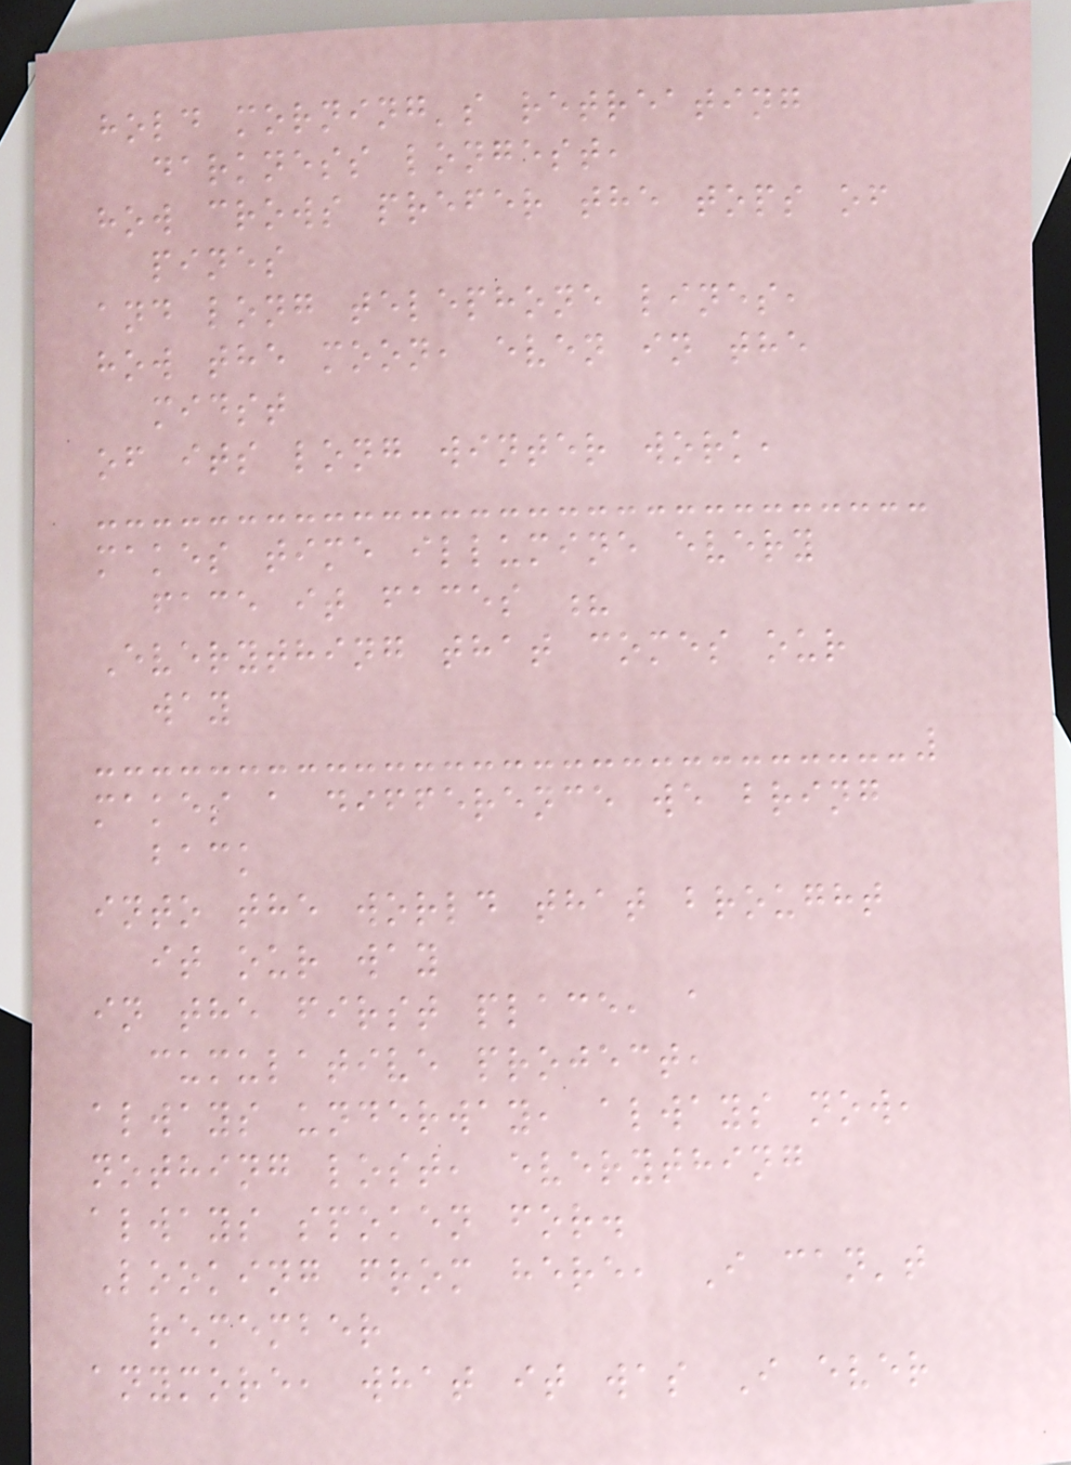hold morning's retreating
darkness longest,
how crows prefer the tops of
pines
and long telephone lines,
how the moon, even in the
midst
of its long winter work,
makes time illumine every
face it faces ?
Everything that comes our
way
makes a difference we bring
back
into the world that brought
it our way
in the first place, a
cumulative project,
always underway, always now,
nothing lost, everything
always spoken for.
Looking from here, I can't
remember
anymore, what it was I ever
